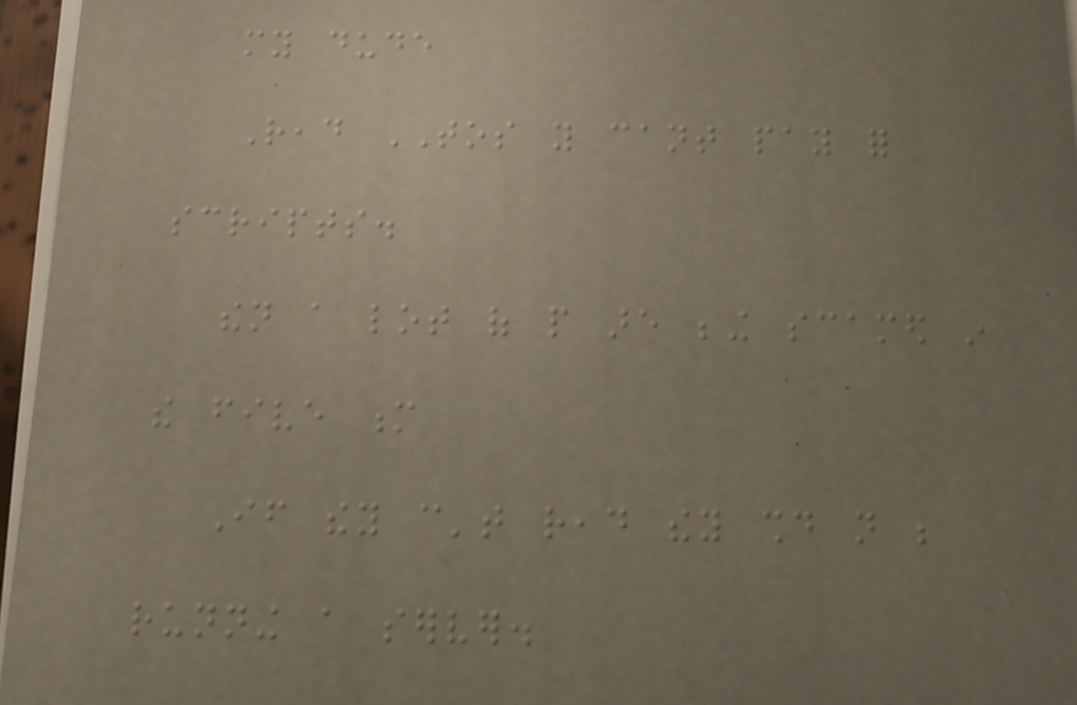my dude
Read TOS you cant pay for
scripts.
then a lot of people are being scamed in
the five m
If they can't read they should not be
running a server.
